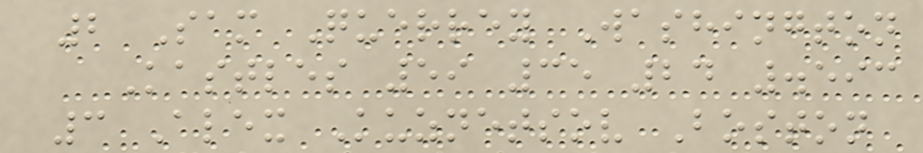2 Sam Querrey Washington
Kastles 59 35 24 .593
3 Alex Kuznetsov Boston
